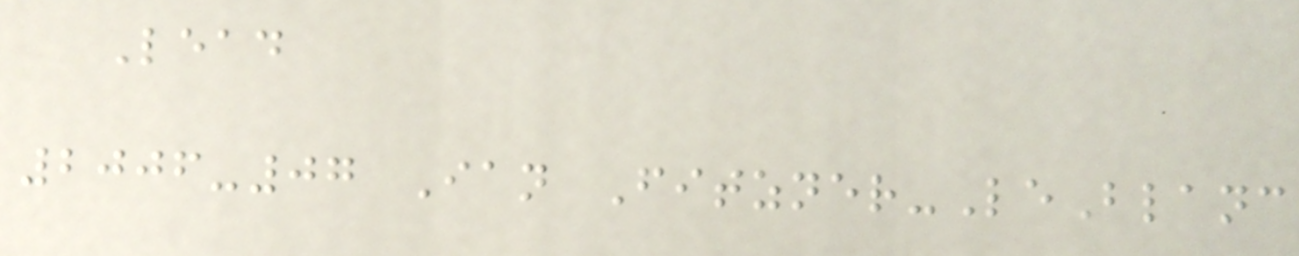Lead
2006-07 Ian Fitzner-LeBlanc
